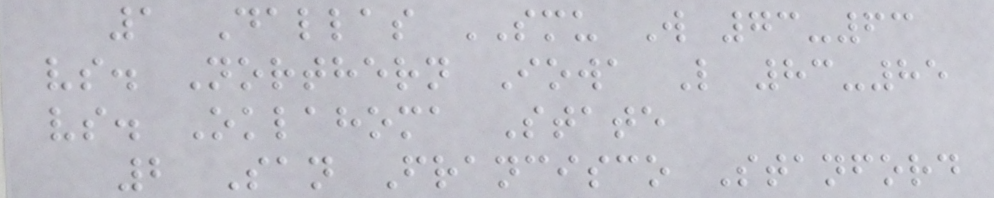1 Dallas SMU W 73-63
vs. Northern Iowa L 83-85
vs. Oklahoma State
2 San Francisco Stanford
